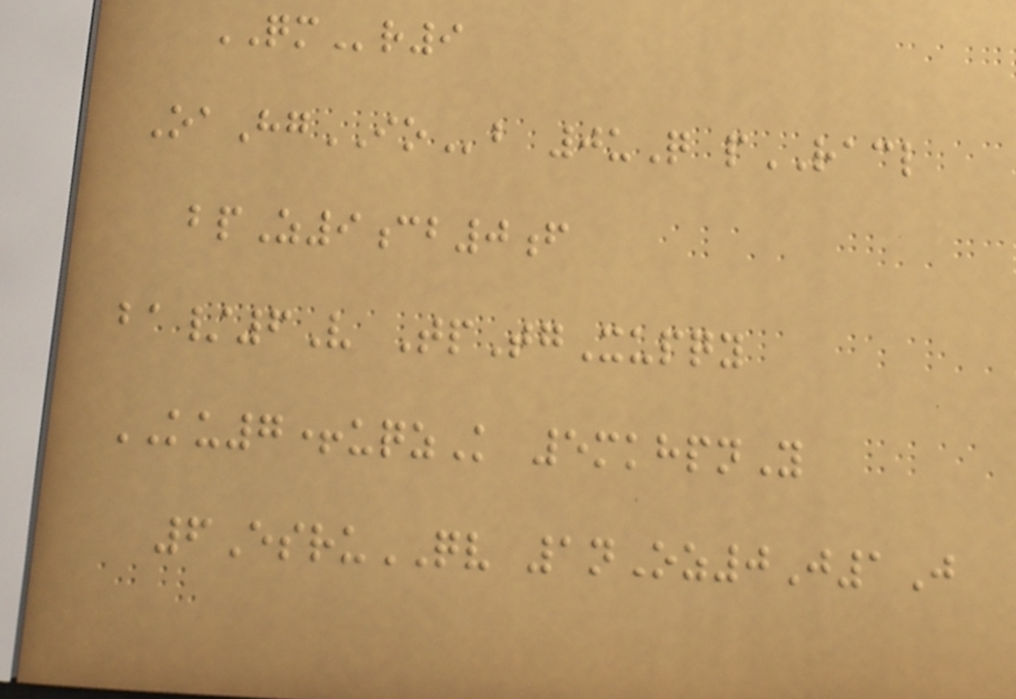QMr9
OaHgIOb 0uQ pRACL
bpZ9cb0f
ba/6V TpTgXupqy
KU7+uqzK 5mkhpnY
6EsruQV 1nOz0J1J
